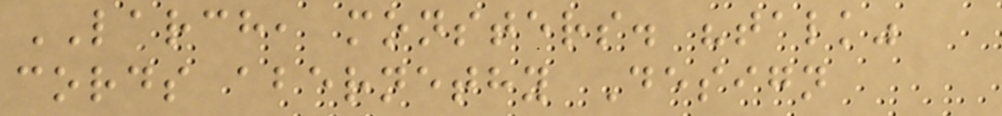LARCH, monsters. "talk"
cords abernethy Design
